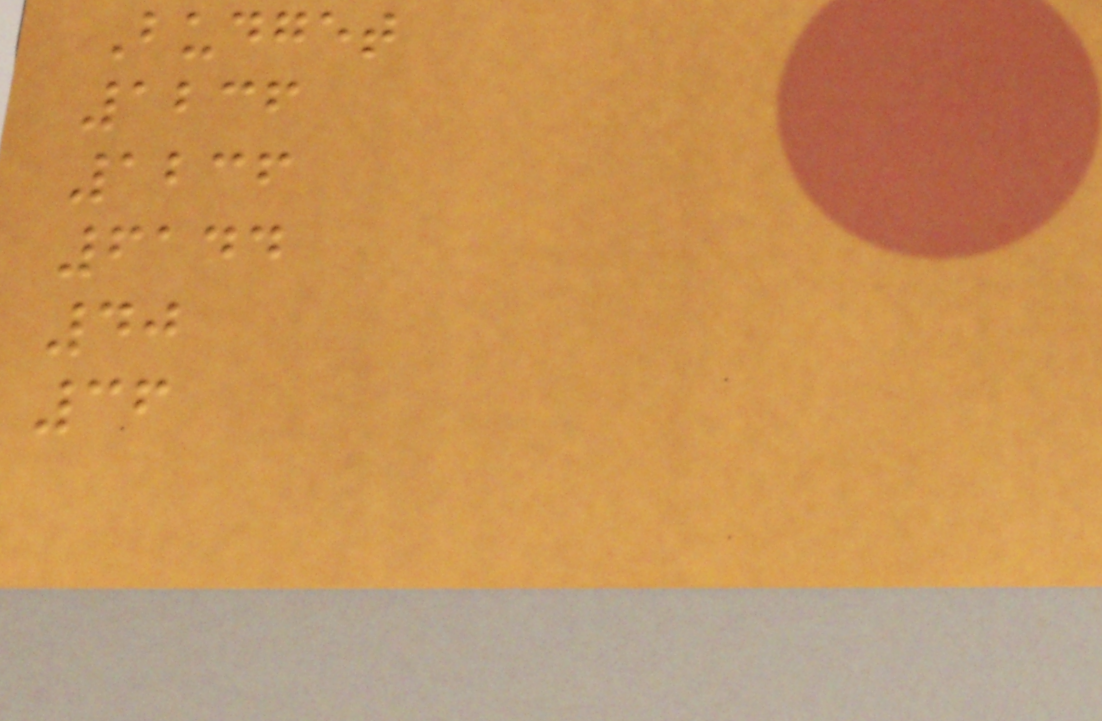Budget
1236
1236
6144
40
36
